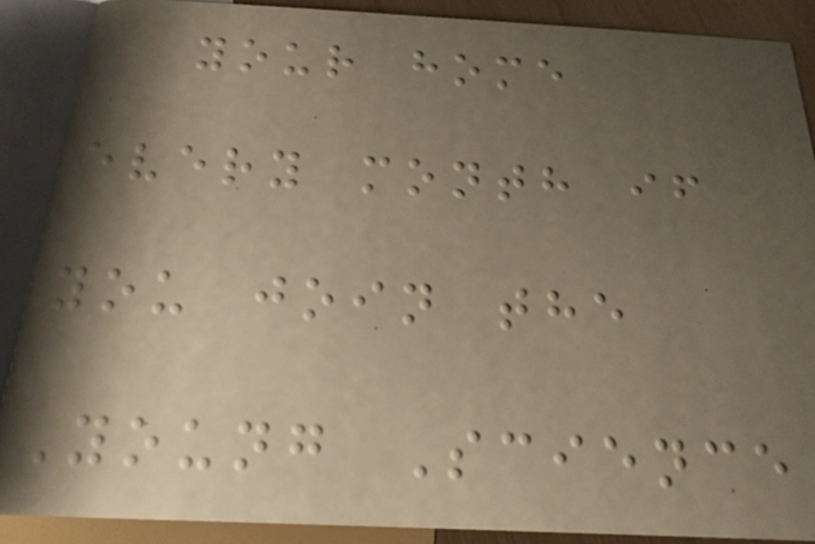your home
every month if
you join the
Young Science
